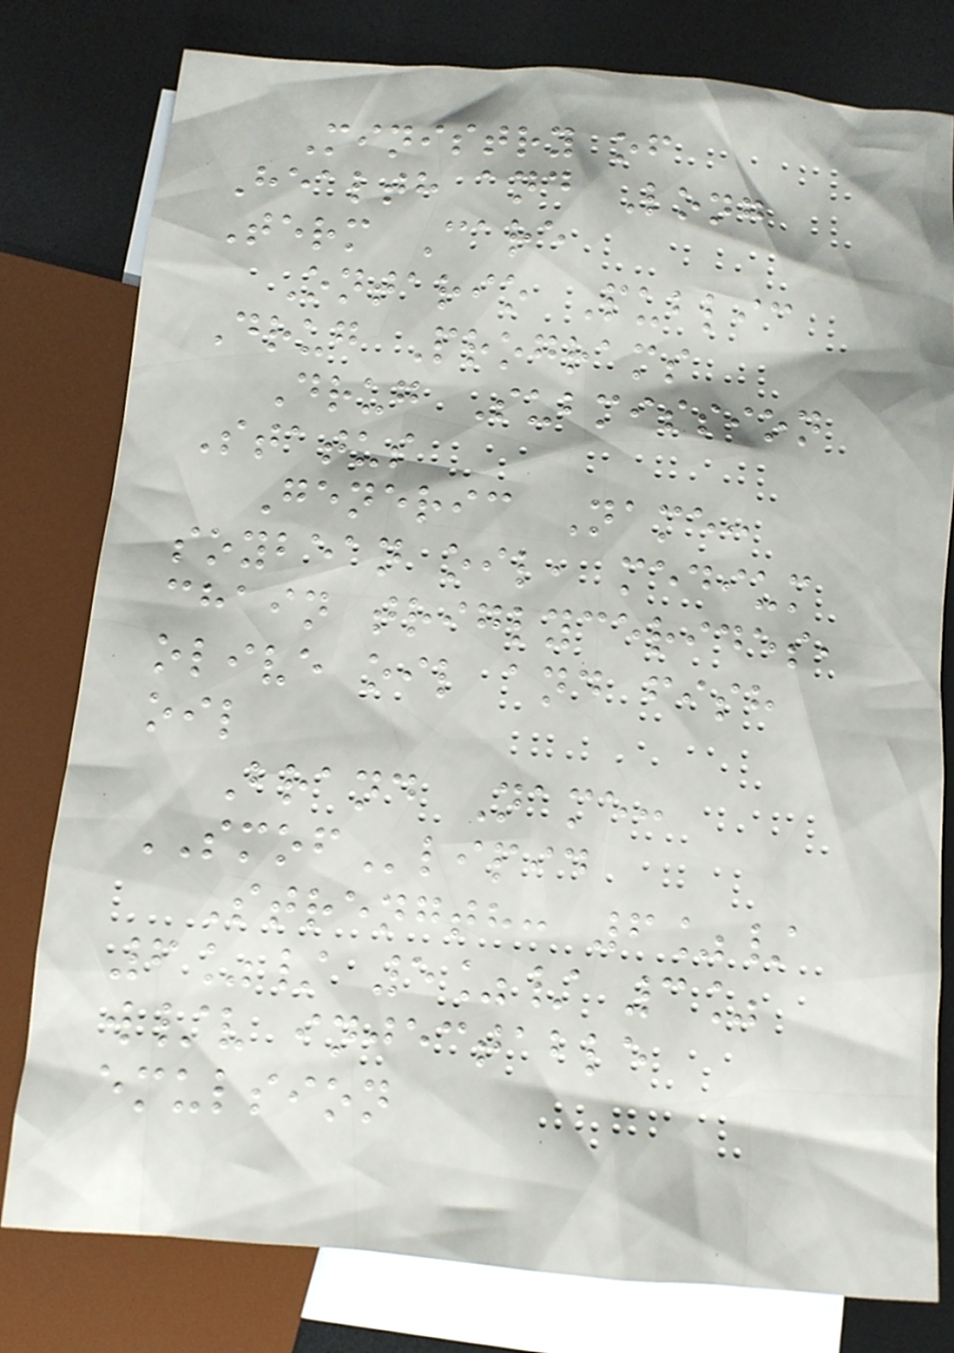Ministry of
Health and Long
Term Care
Ontario Public
Drug Programs
Drug Submission
Status
Generic Name:
soybean oil, medium
chain triglycerides,
olive oil and fish
oil
Brand Name:
SMOFlipid
Strength: 6%/
6%/ 5%/ 3%
w/v injectable
emulsion
